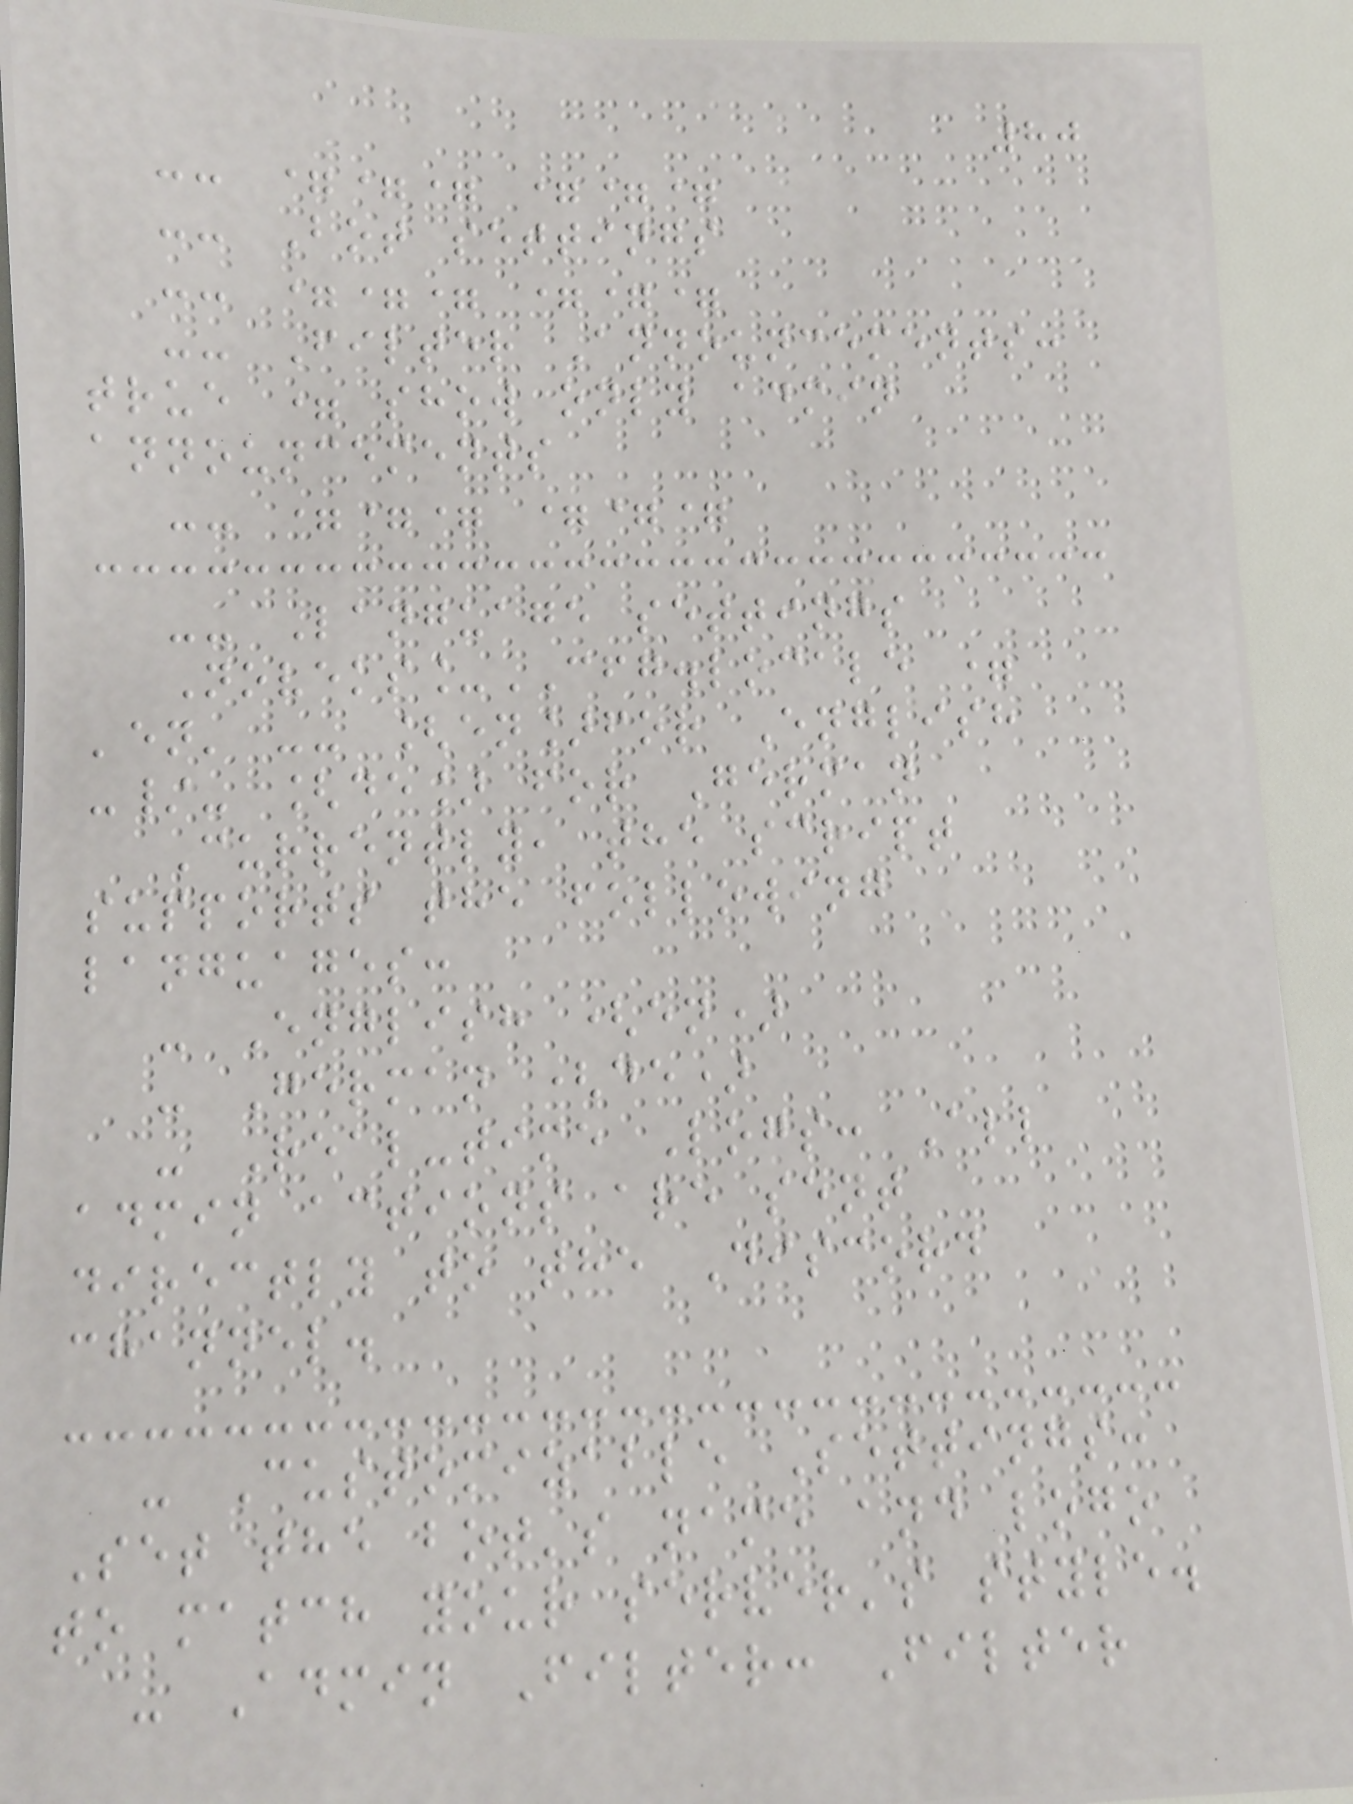80
-- === ===
-- Bot settings
-- === ===
-- Filter Announcements:
true = show only admin
announcements
-- === ===
-- Language settings
Noveks_CFG.locale =
'en' -- [en]for English
-/- [de] for German
Currently, the script
supports the following
languages:
- English (en)
- German (de)
- Real-time Logs: All
admin actions are sent
directly to the Discord
channel.
- Customizable Settings:
Set the bot's name and logo
to match your server's style.
- Admin Filter: Filter
